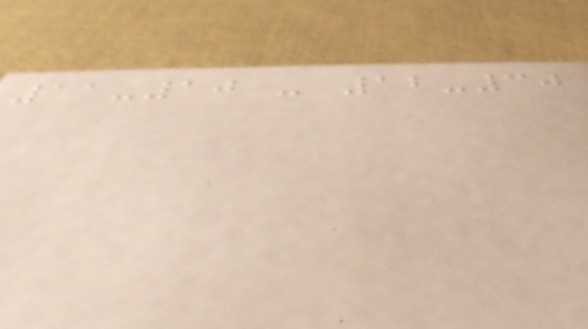11-10 - 12-30
